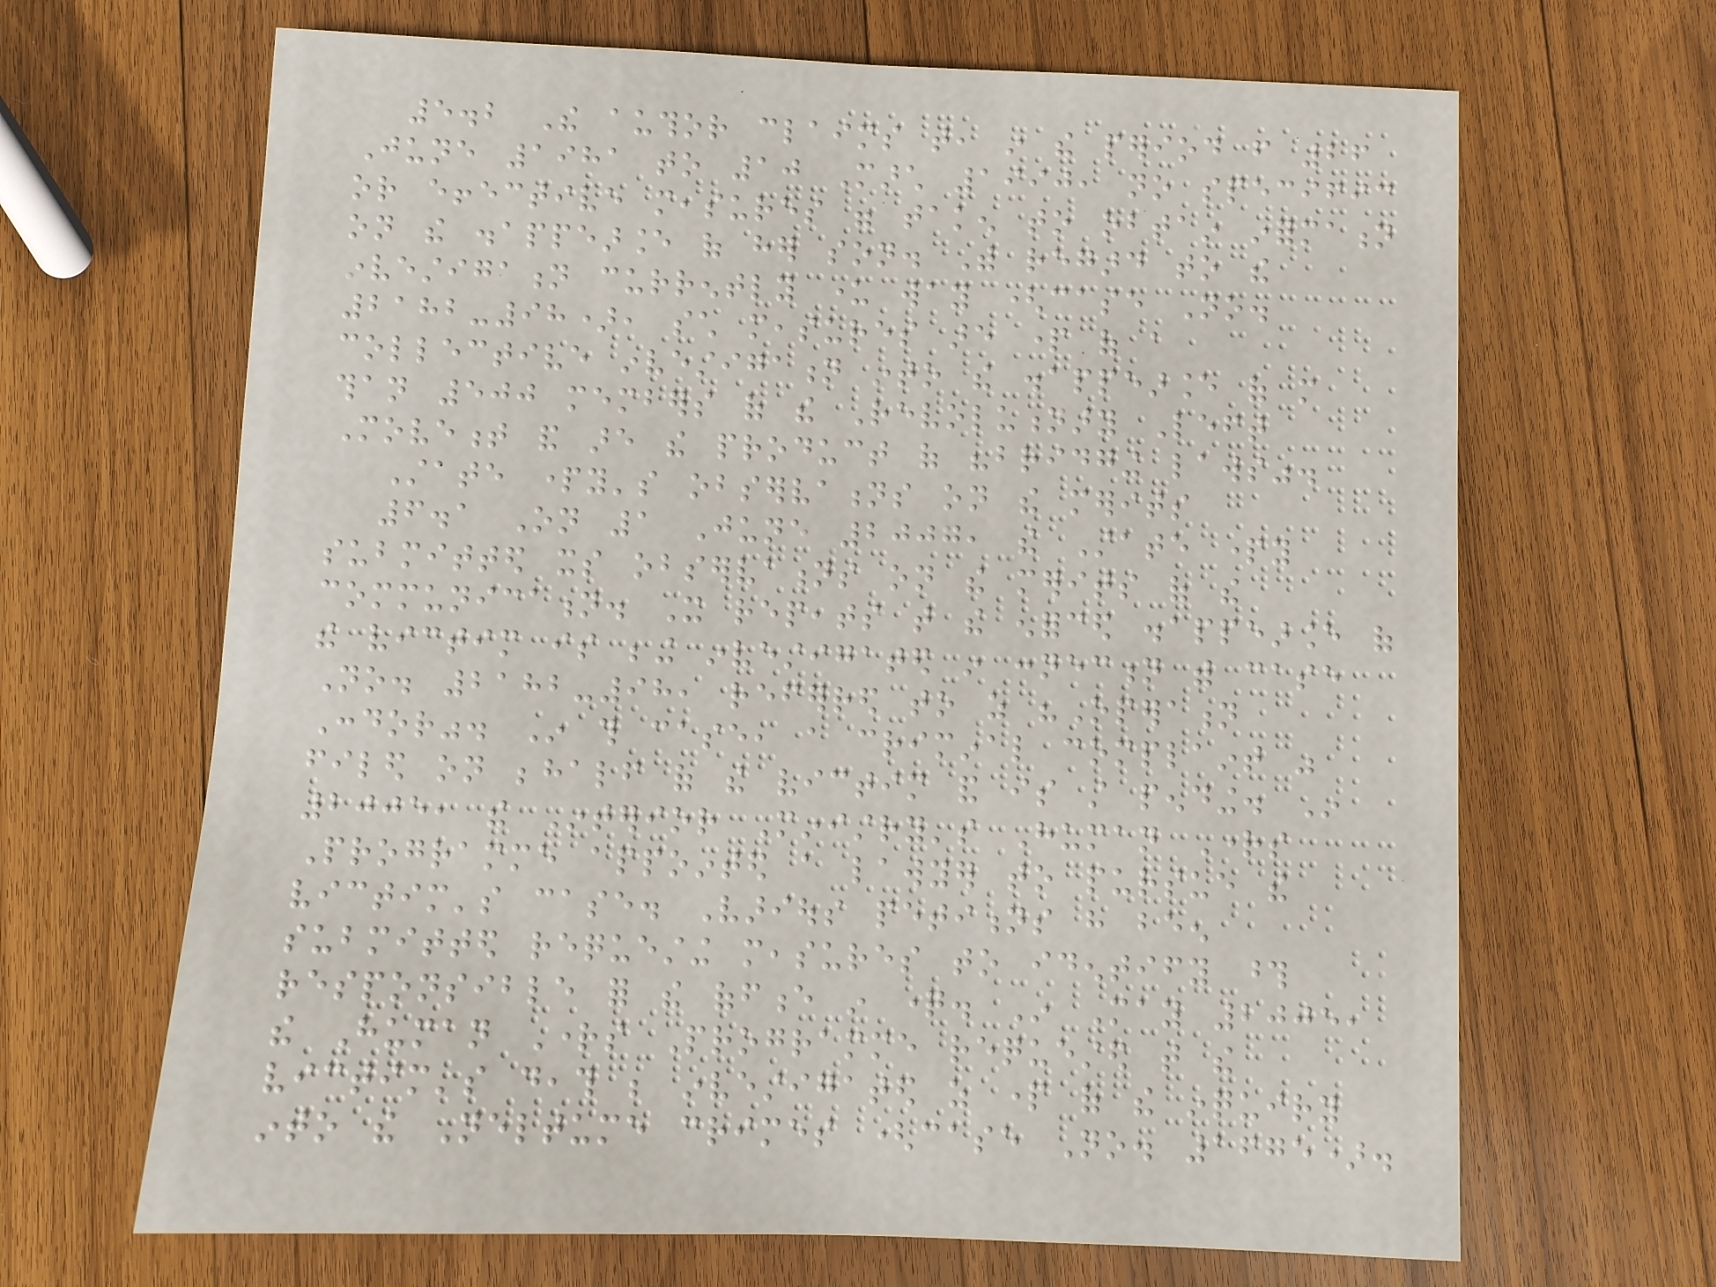5.2 The author claims that, in the period from 26
June 1981 to 10 March 1990, no specific
or effective measures were taken to obtain information
on the disappearance of her son. With regard to the
investigation currently under way (case No.
2182-98), such measures are part of a
collective investigation into the disappearance of more
than 500 members of the Revolutionary Left
Movement and are the product of "bridging laws".
State party's observations on the merits
6.1 On 1 June 2007, the State party
submitted its observations on the merits of the
communication. It repeats that the enforced disappearance of
the victim is being investigated in connection with case
No. 2182-98, referred to as "Operation
Condor". In this case, a criminal complaint was
filed on behalf of the victim and is still pending. In
2005, the Interior Ministry's Human Rights
Programme appointed a lawyer to pursue the
victim's case. Various petitions have been
submitted requesting measures to identify those
responsible for the offence in question. In May 2005,
the Human Rights Programme requested that the
victim's death be investigated as part of the inquiry
into the Neltume crimes (case No. 1675).
